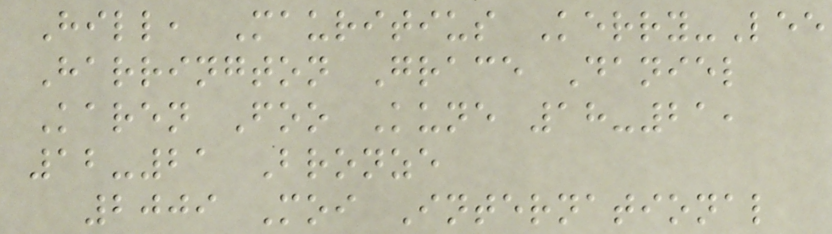Hill, Mauritius Kerry-Lee
Harrington Grace Daniel
Karen Foo Kune 18-21,
12-21 Bronze
2009 Moi International
